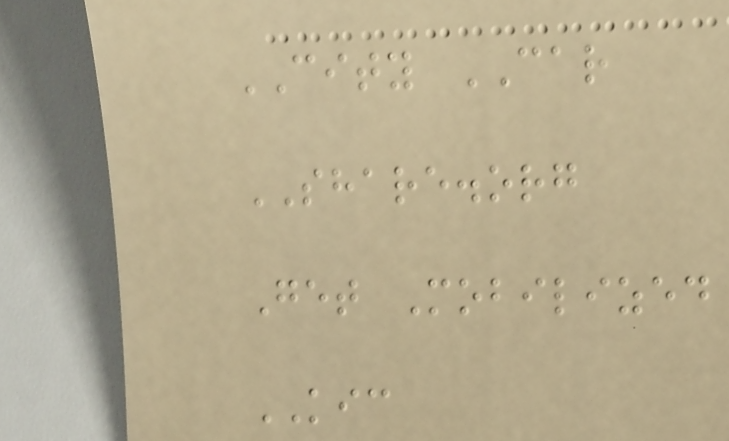CITY CAR
SHARE.org
Get Mobilized
KIC
